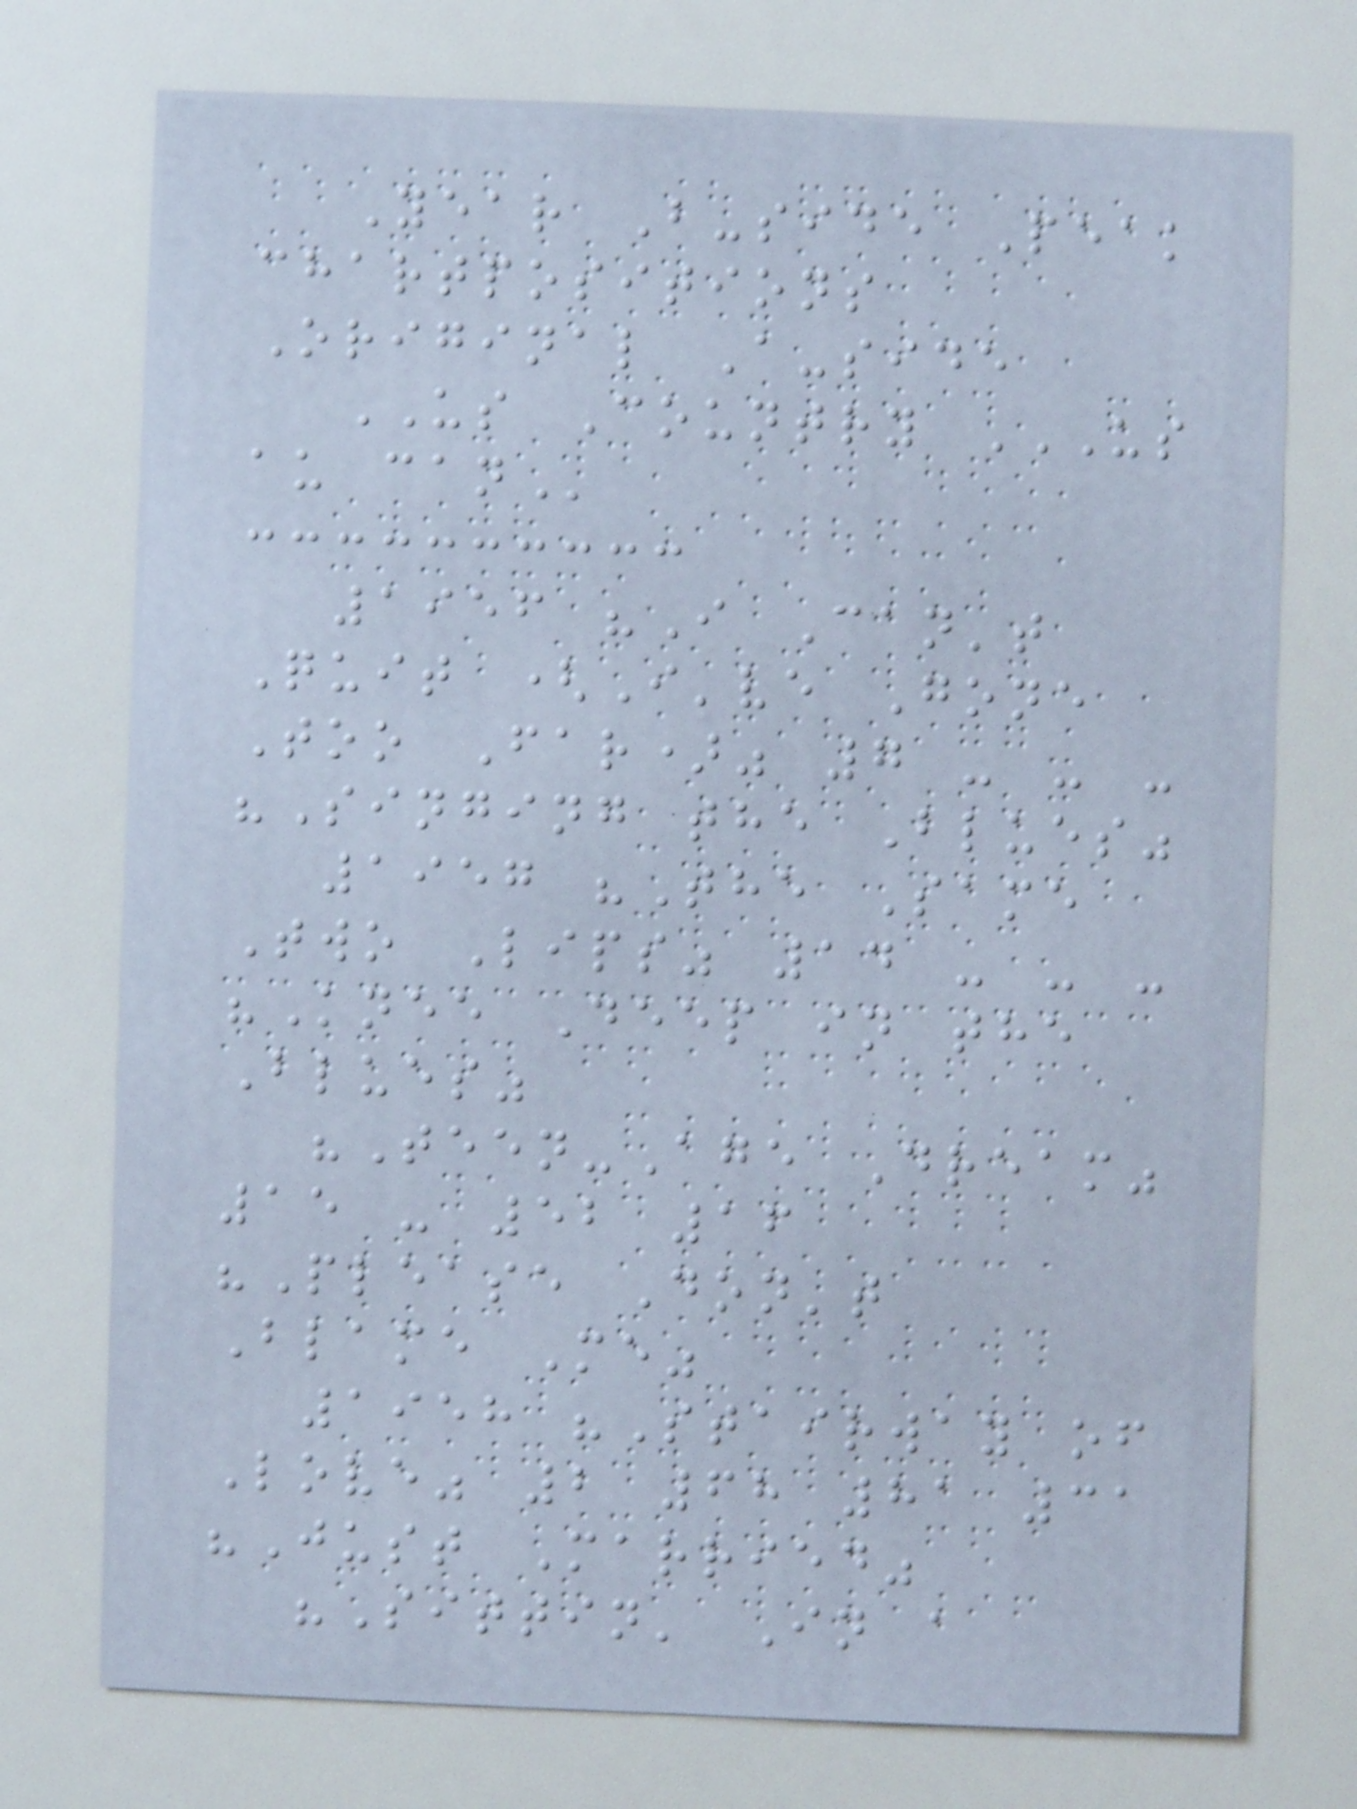Year B-side Peak
chartpositions
Original A-side
US Country US
AU CAN
1956 "I Can't
Quit (I've Gone
Too Far)" 7 - - -
"Singing the Blues"
1957 "The Same
Two Lips" 14 - - -
"Knee Deep in the
Blues"
"Teen-Age Dream"
15 - 52 16
"Please Don't
Blame Me"
1958 "Stairway of
Love" 2 68 81 31
"Just Married"
"Sittin' In a
